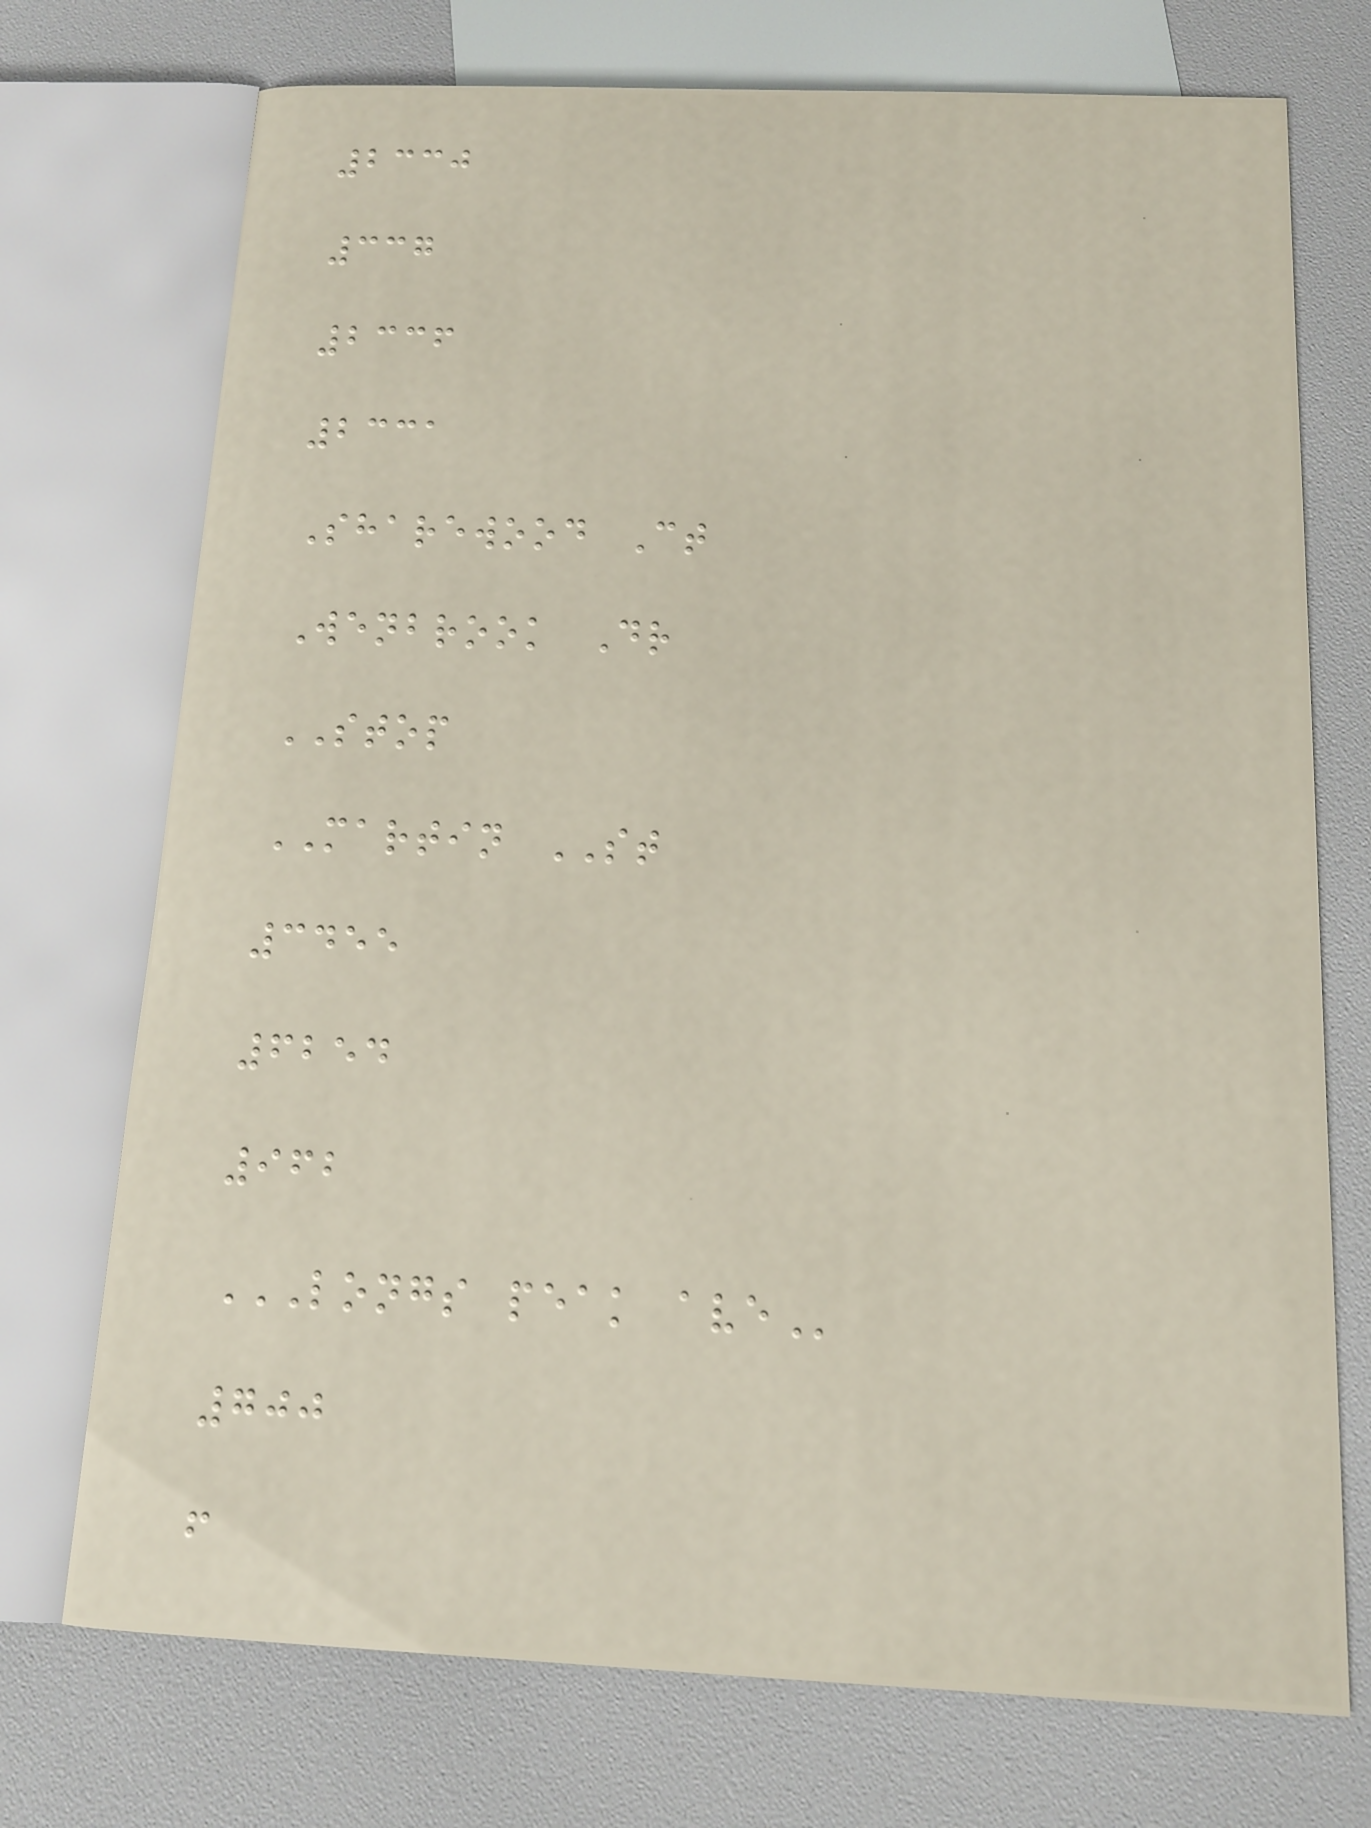2330
337
2336
2331
Sharewood Ct
Wenbrook Dr
STOP
MARTIN ST
3455
6254
962
LONGS PEAK AVE
700
f
